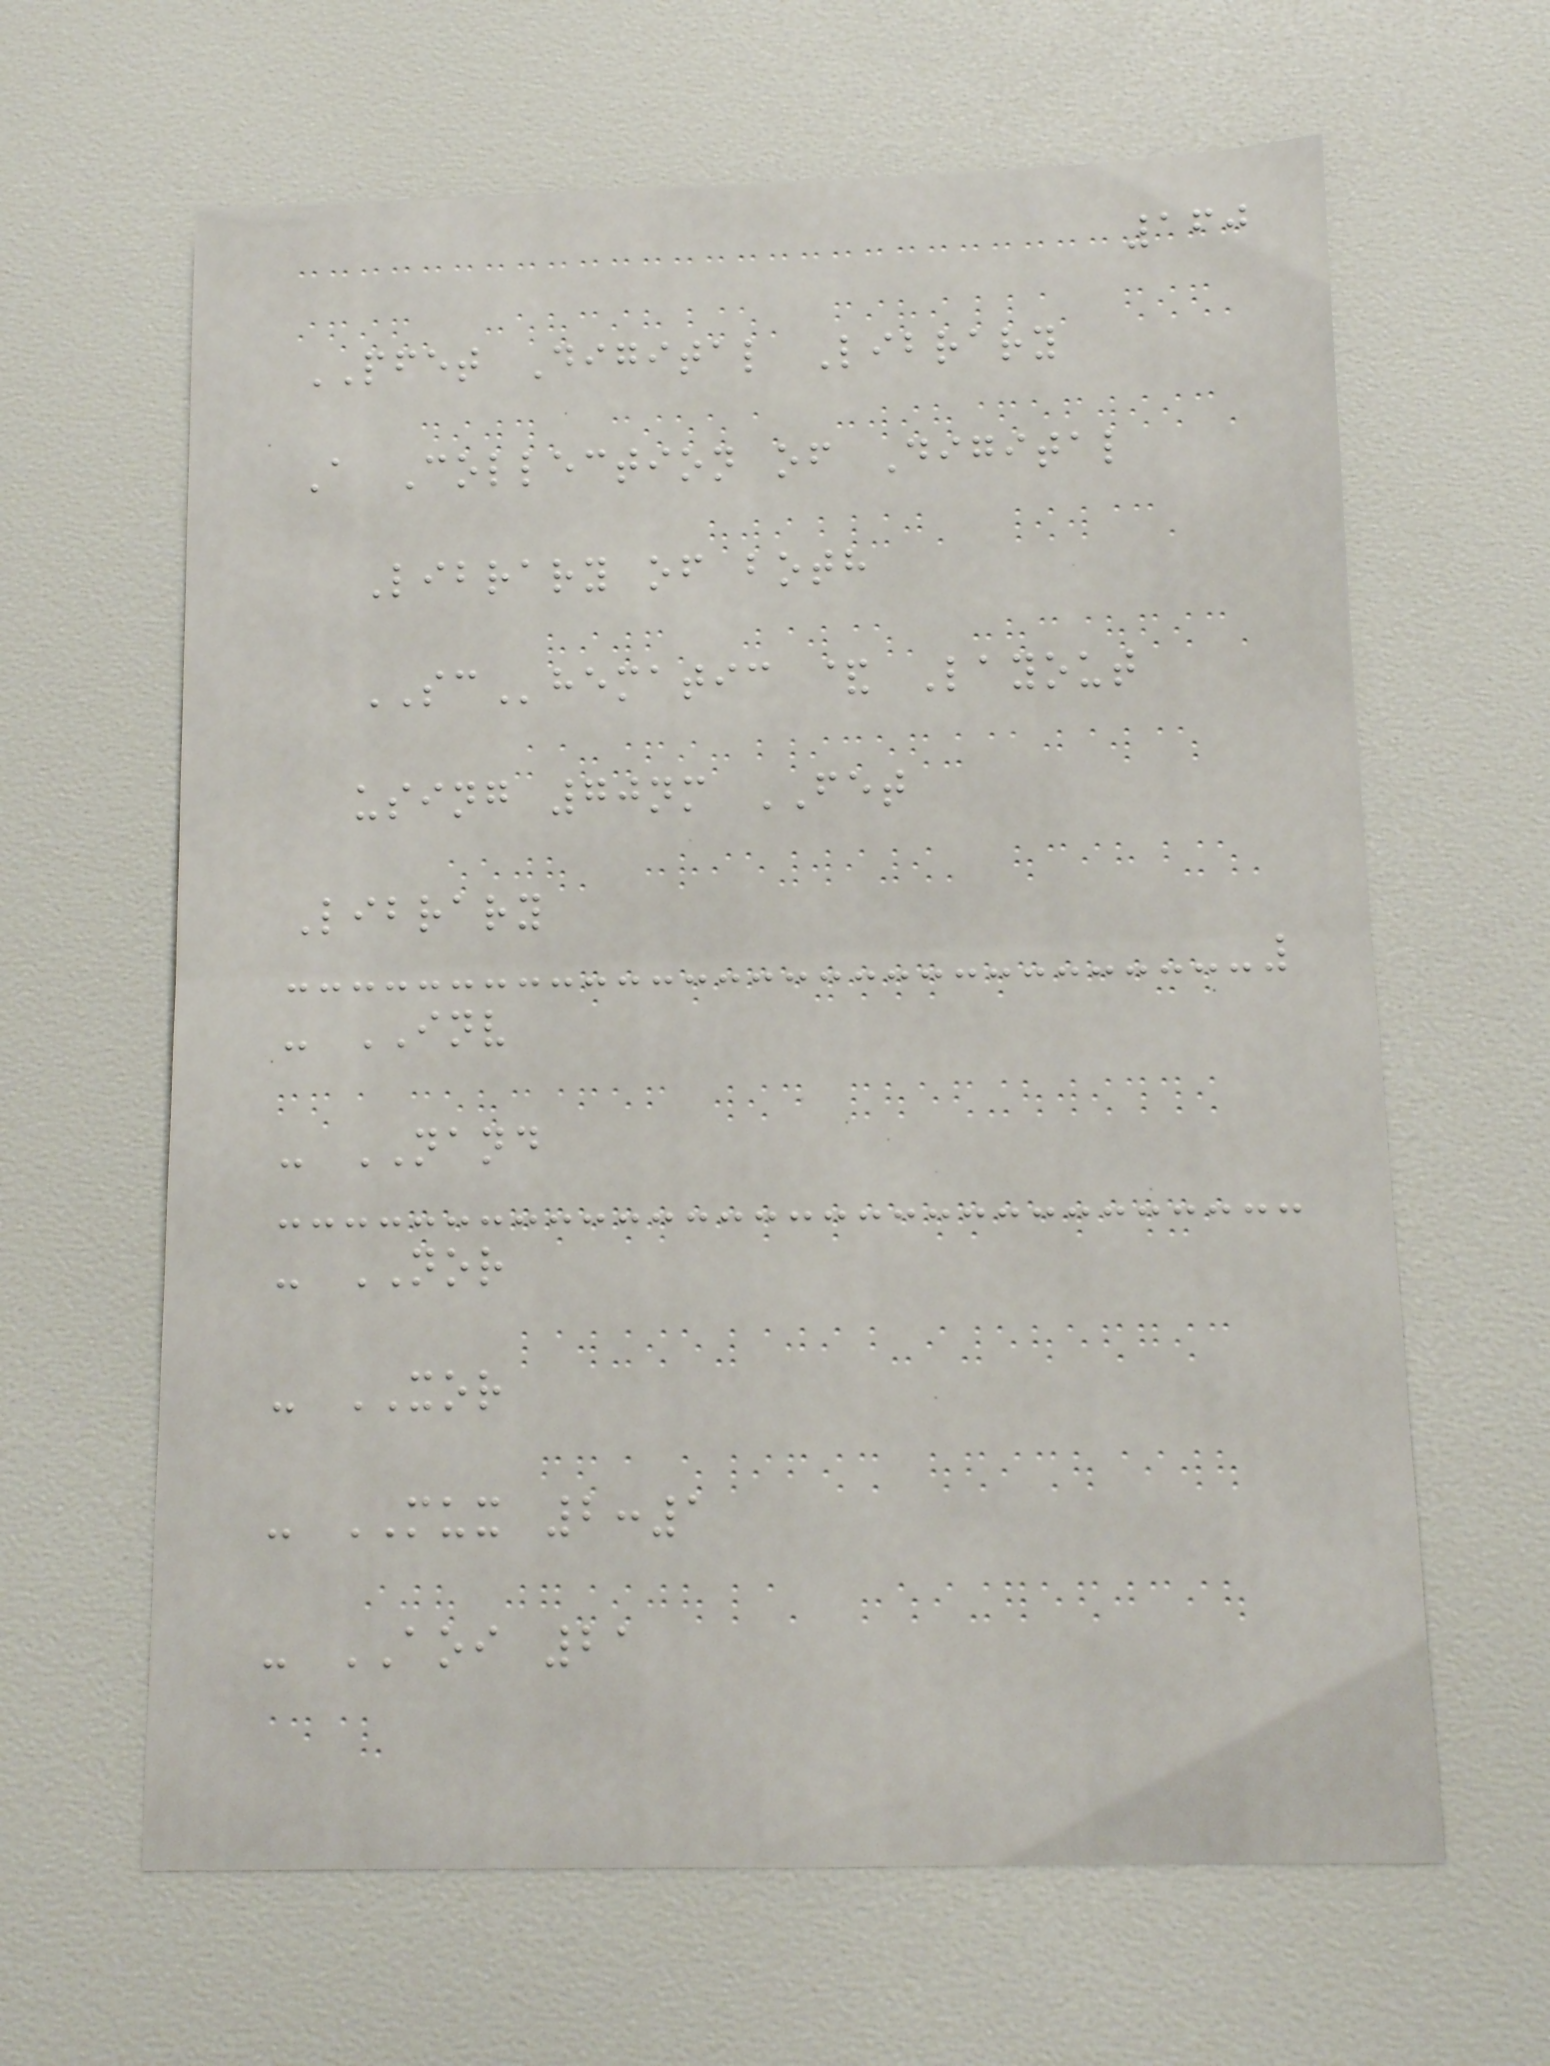160
PFET Digital Library
A Collection of Digital
Library of both
SChematic & Layout
using 70nm FET
Library
- INV
- NAND
- NOR
- XOR
- MUX 2:1
- AOI 21
